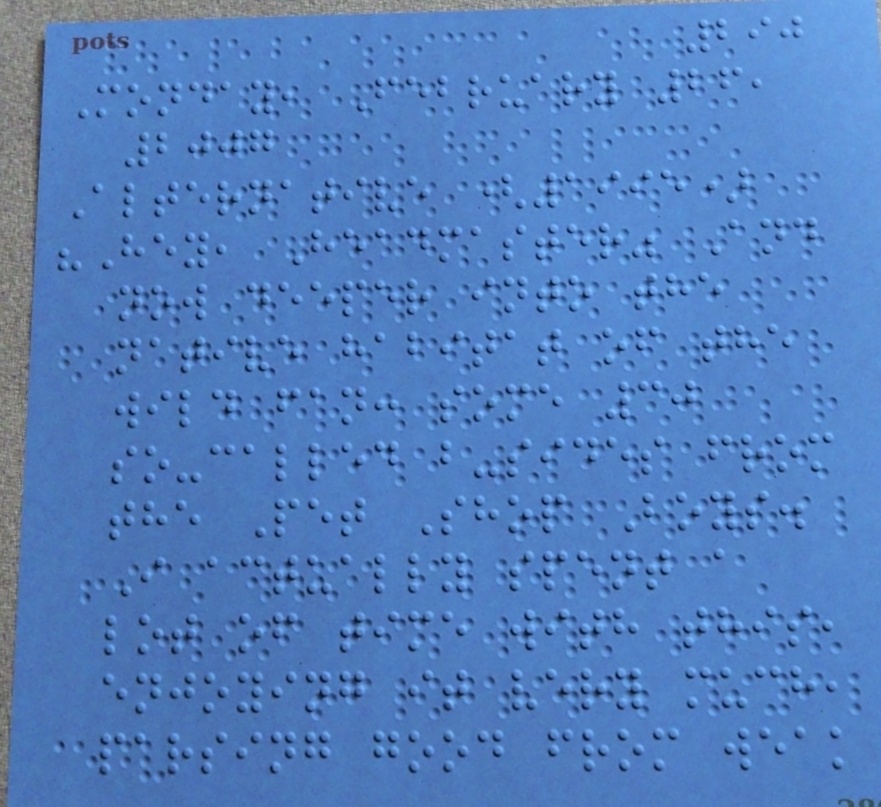290
Monday, February 26,
2007
Alternative (1995)
"Hey, Headmaster" And
now deeper into the
native habitat of the
wild fan: some 30
so-called b-sides from
the Pet Shop Boys.
I actually spent a
lot of time with this,
enjoying it very much,
parsing good from weak
